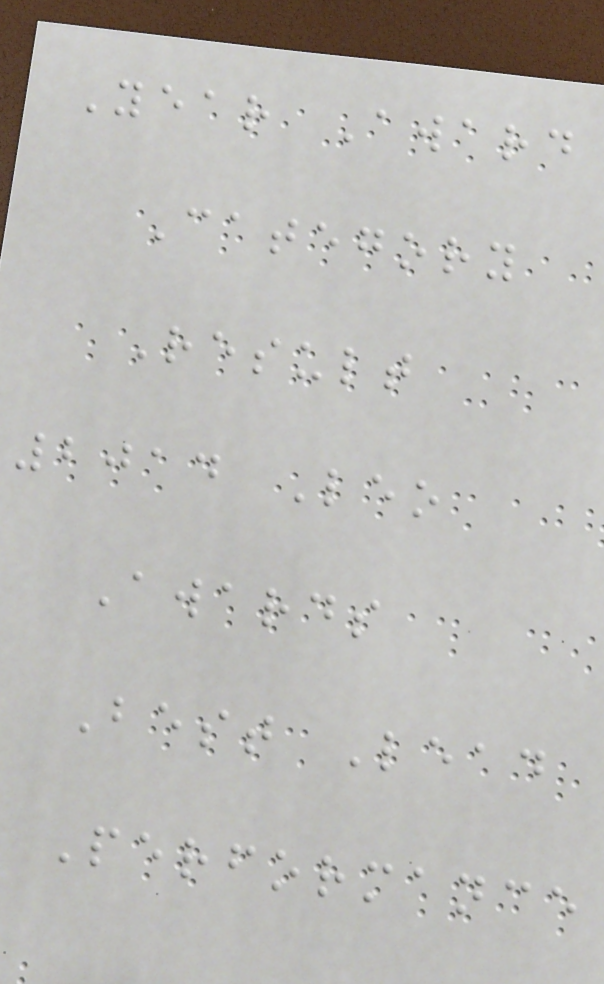Year Award
Category
Result
2014 Leo
Awards
Best Lead
Performance
